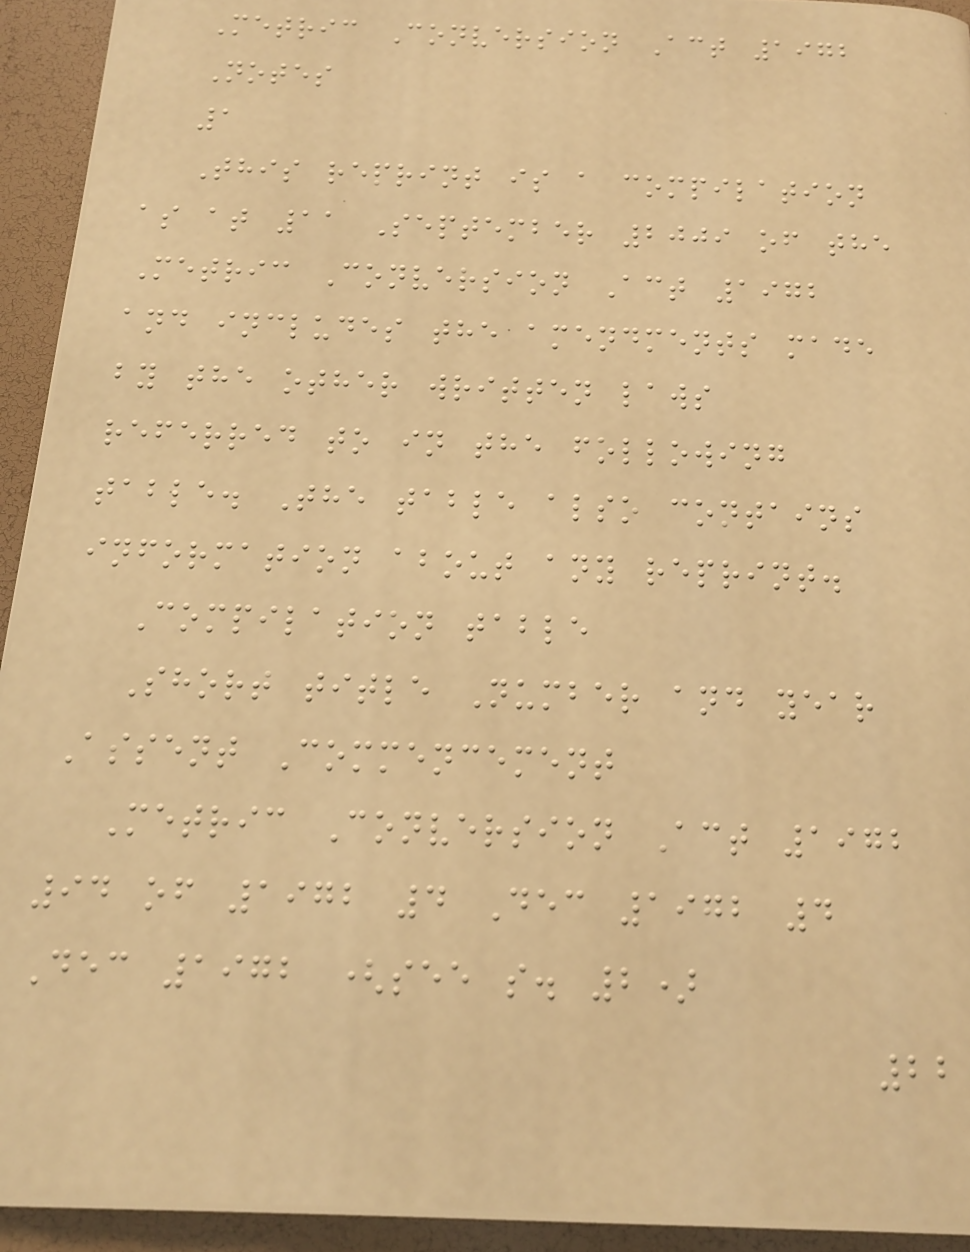Metric Conversion Act 1972
Notes
1
This reprint is a compilation
as at 11 September 2009 of the
Metric Conversion Act 1972
and includes the amendments made
by the other written laws
referred to in the following
table. The table also contains
information about any reprint.
Compilation table
Short title Number and year
Assent Commencement
Metric Conversion Act 1972
94 of 1972 4 Dec 1972 4
Dec 1972 (see s. 2)
22
